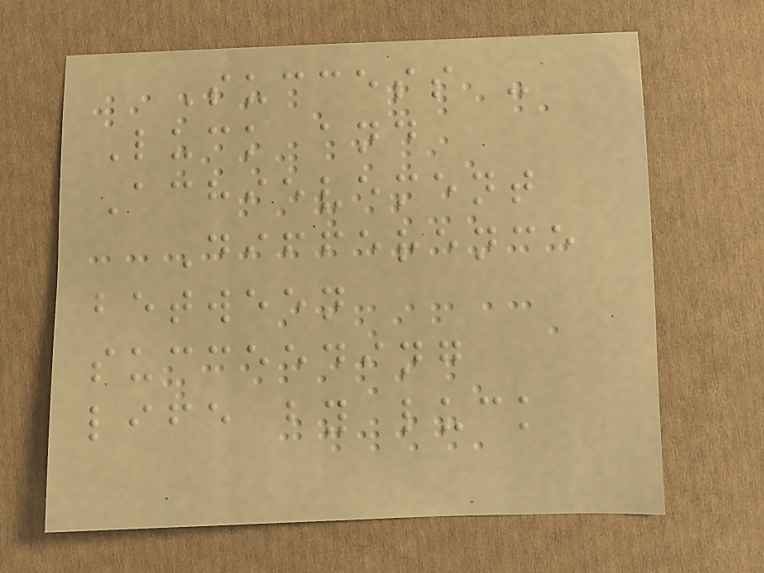Success -
Luck and
Achievement
Difference
between
succeeding
life by luck
